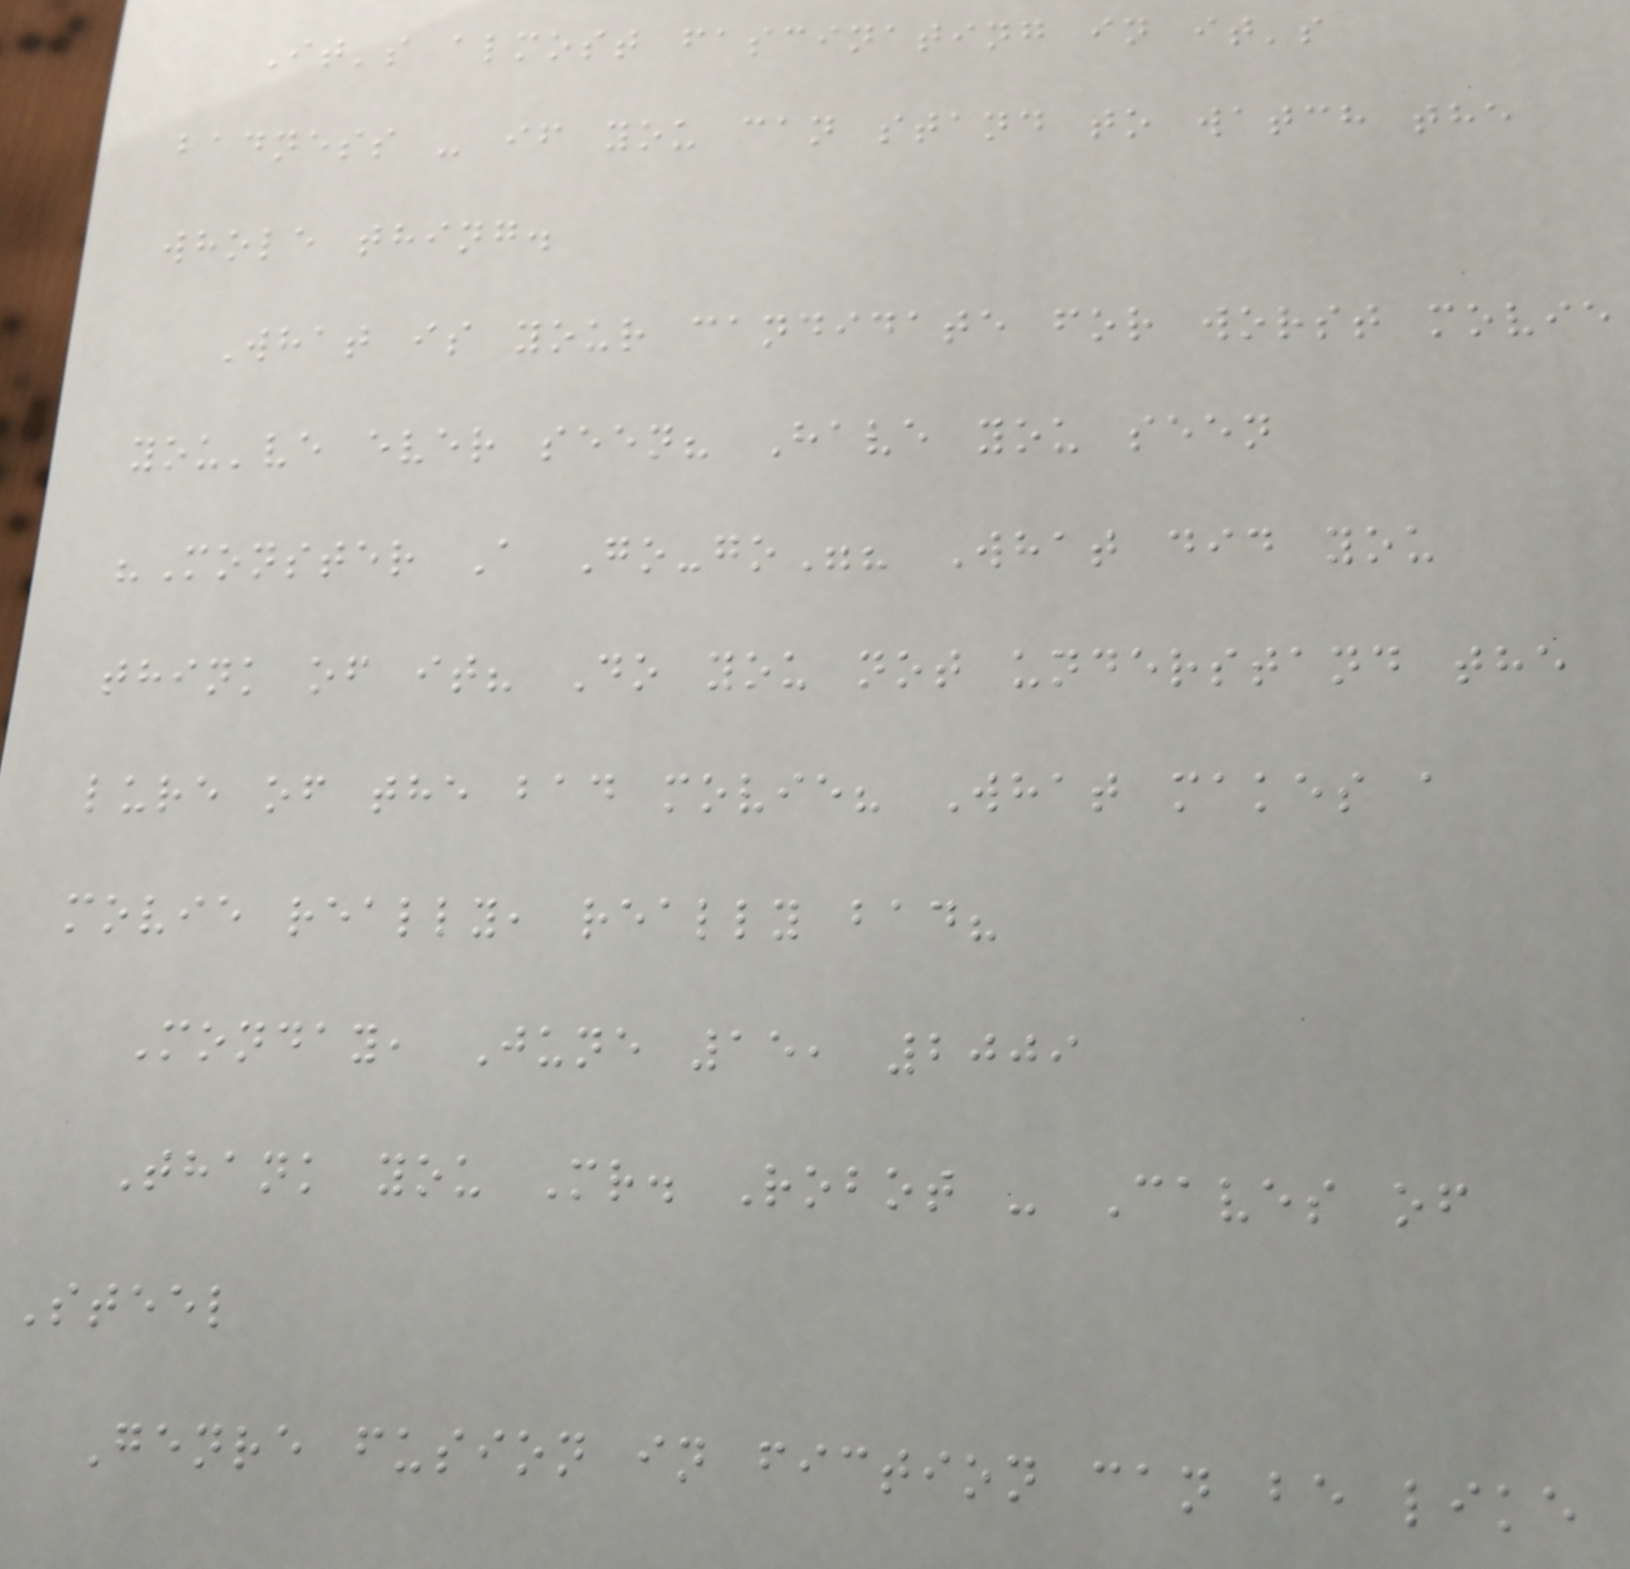It's almost fascinating in it's
badness - if you can stand to watch the
whole thing.
What is your candidate for worst movie
you've ever seen? Have you seen
"Monster A Go-go"? What did you
think of it? Do you not understand the
lure of the bad movie? What makes a
movie really, really bad?
Monday, June 15, 2009
Thank you Mr. Robot - Caves of
Steel
Genre fusion in fiction can be like
